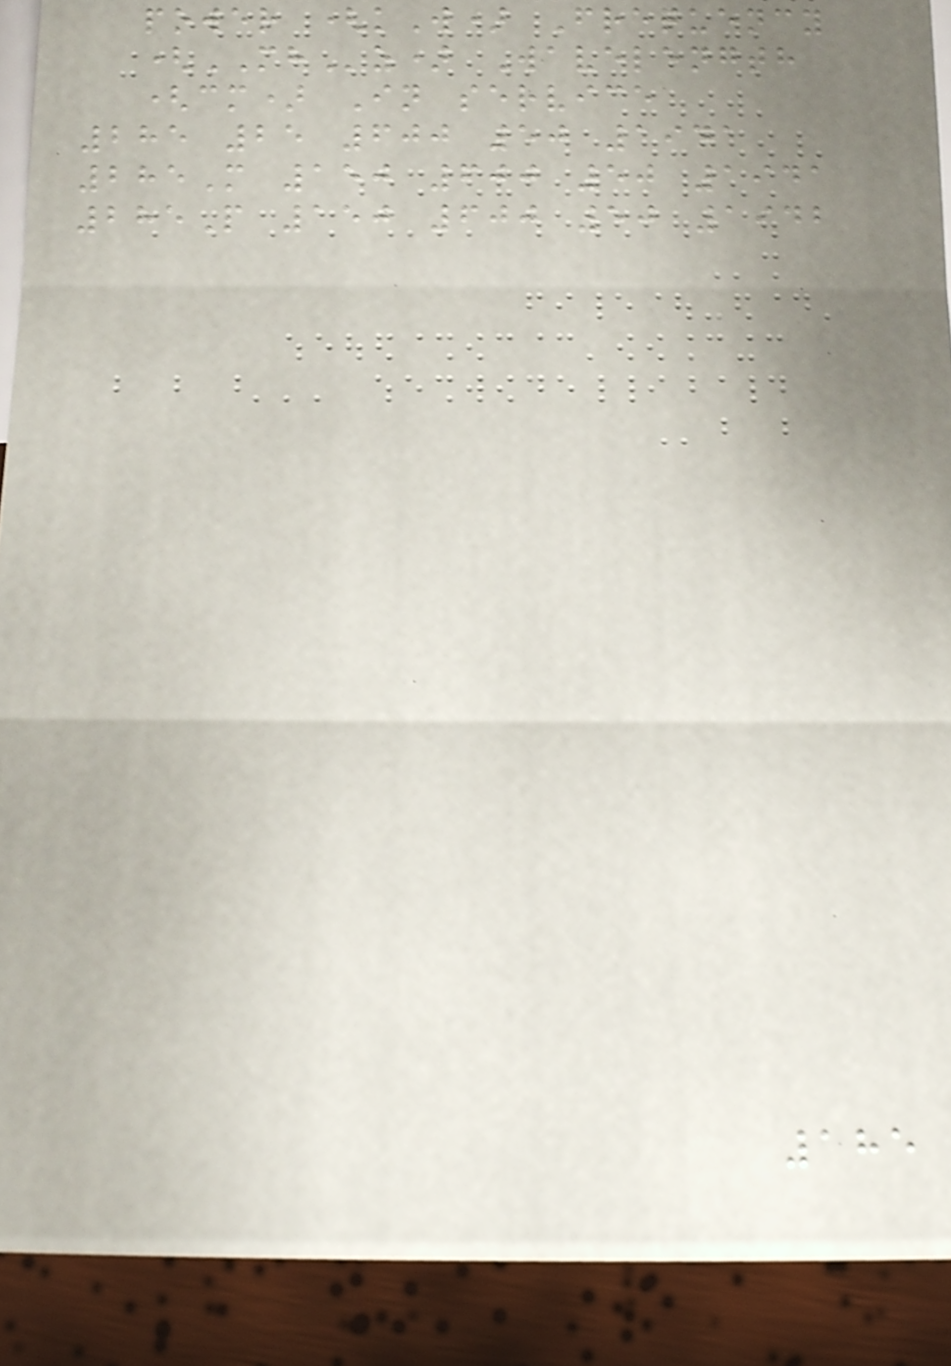power (kW) Frequency
(MHz) Wavelength
(cm) In service
285 25 600 50 1941
285M 150 600 50 1941
285P 150 600 50 1942
185
